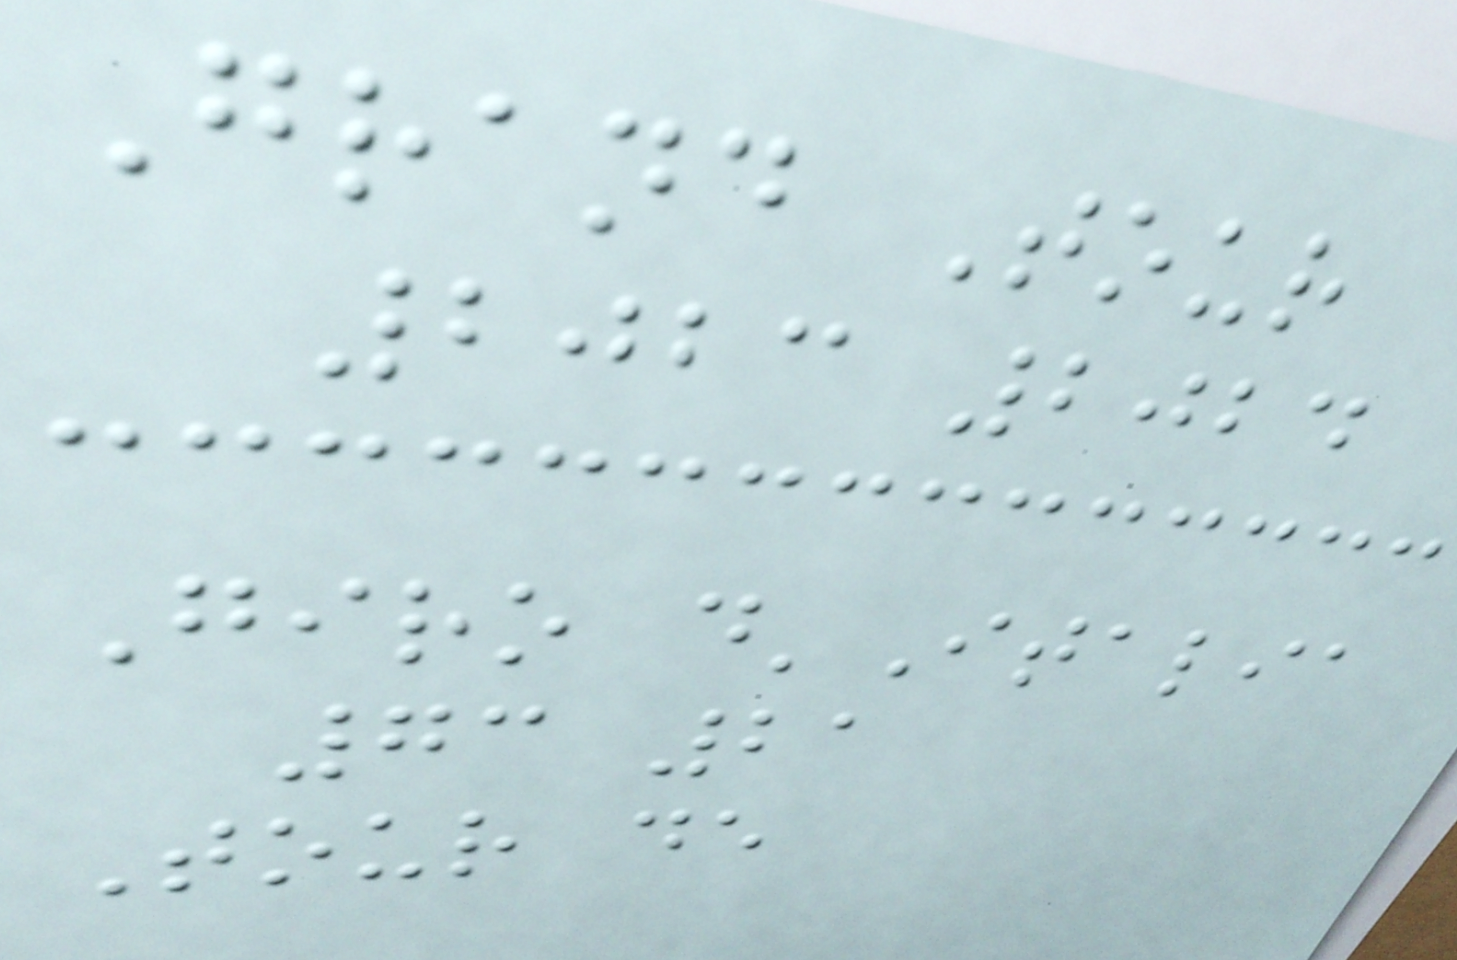Grand Tour
2023 2024
Giro d'Italia
73 21
Tour de
